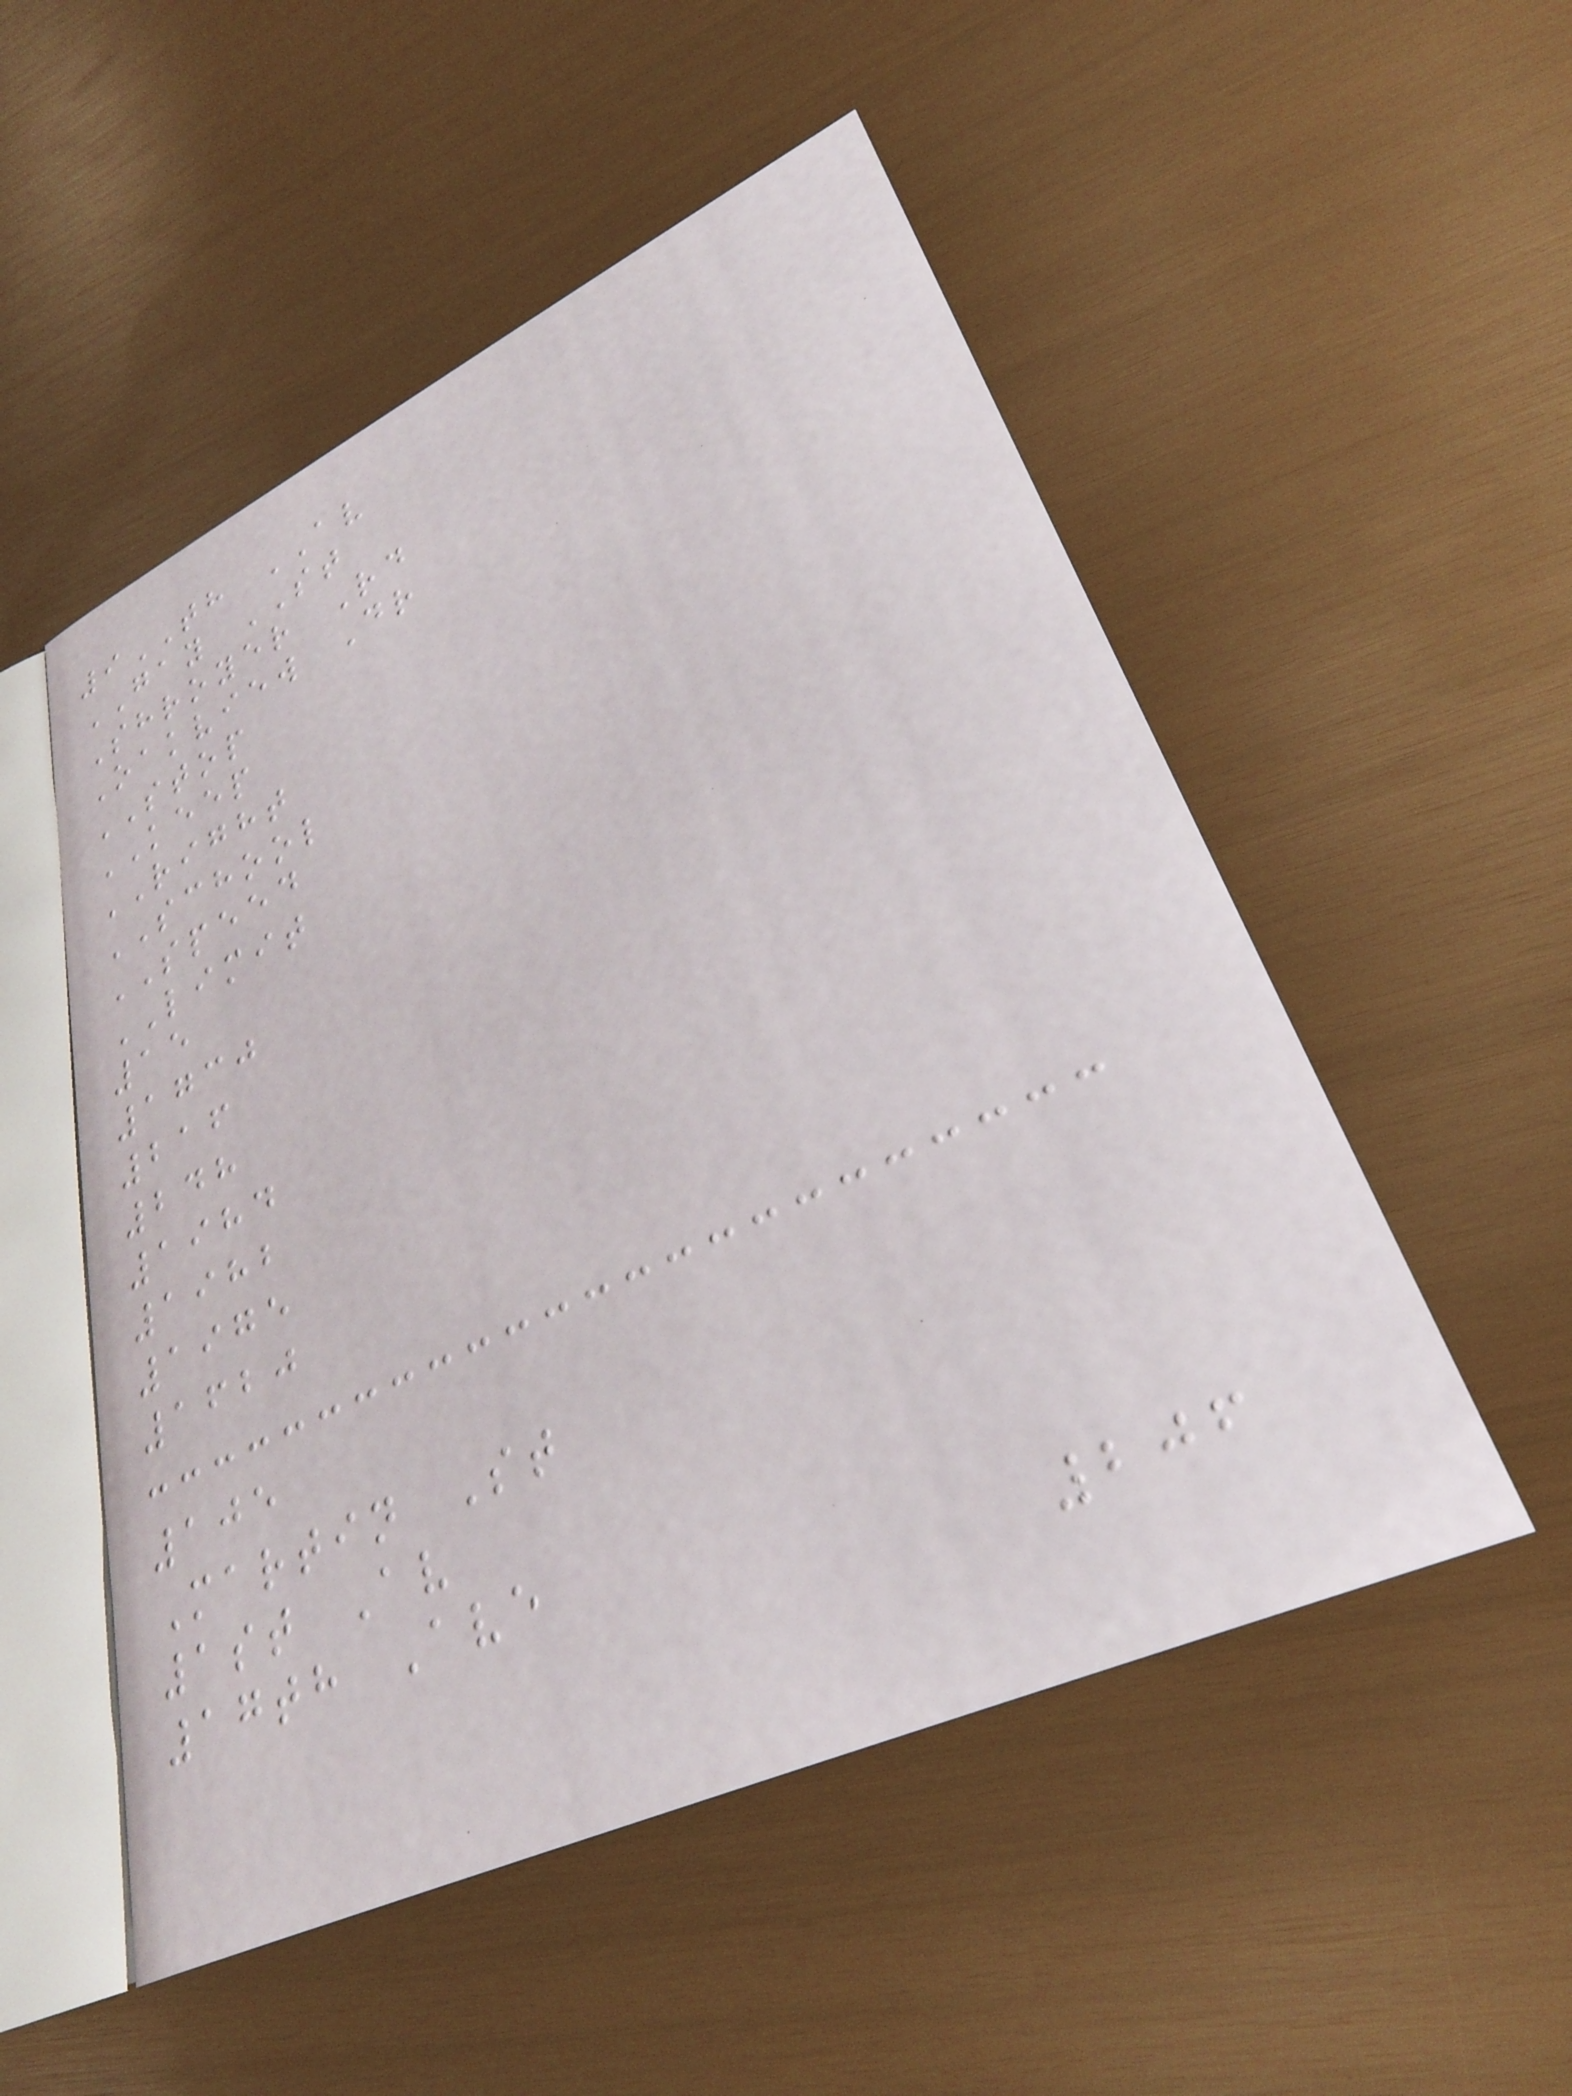9TH AV
GAY ST
Shroyer Rd
Oakview Dr
STOP
KEEP
RIGHT
SCHOOL
SPEED
LIMIT
15
1730
216
248
1984
1982
1975
1620
105
Martin St
1st Av
17th Ave
206
